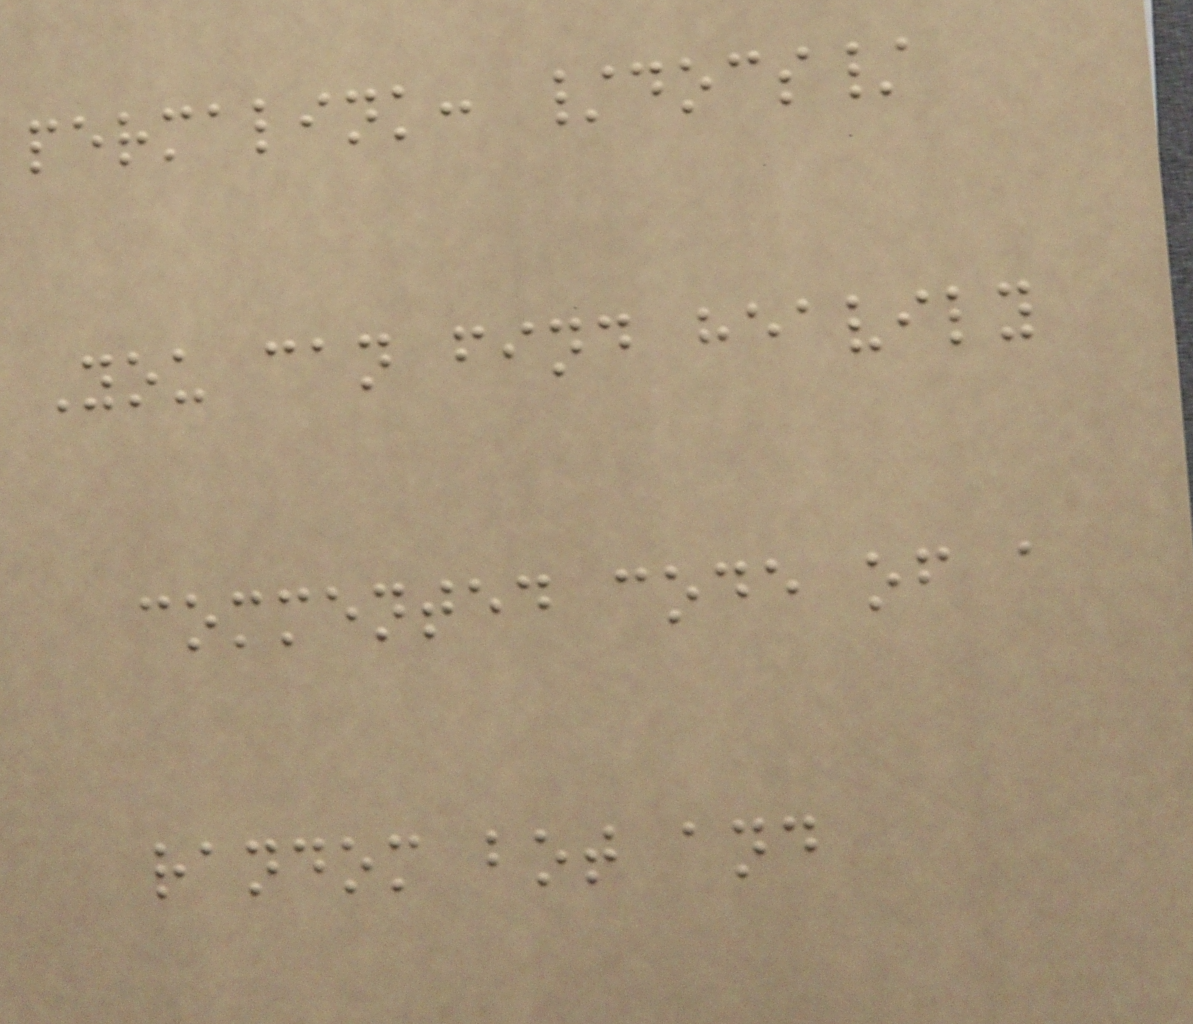permalink: /docs/
You can find heavily
commented code of a
random bot and
